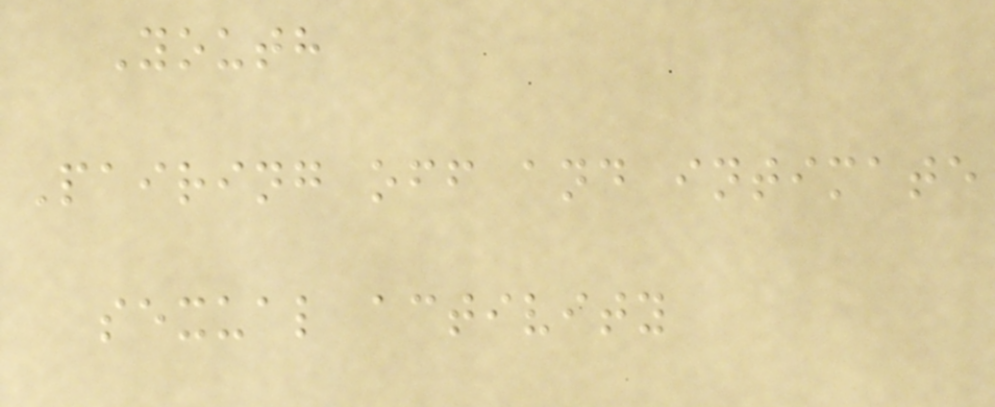Youth
Pairing off and intimate
sexual activity
